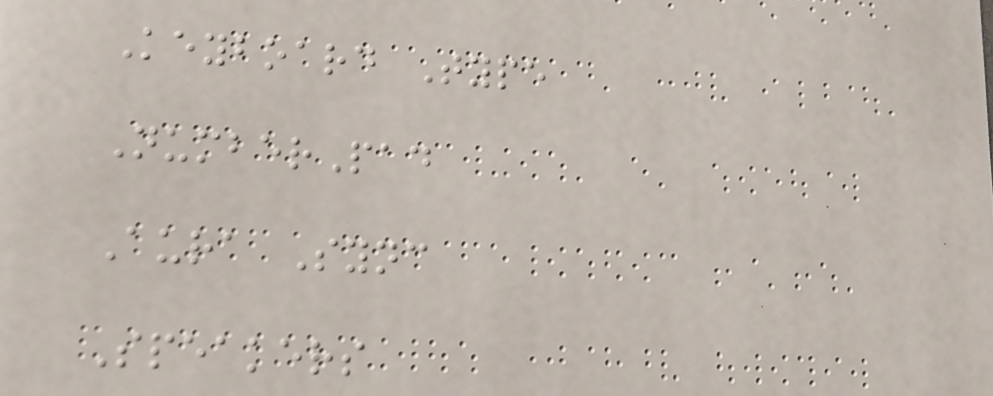Keyboard Type
NumberPad
Aura Sync
Speakers
